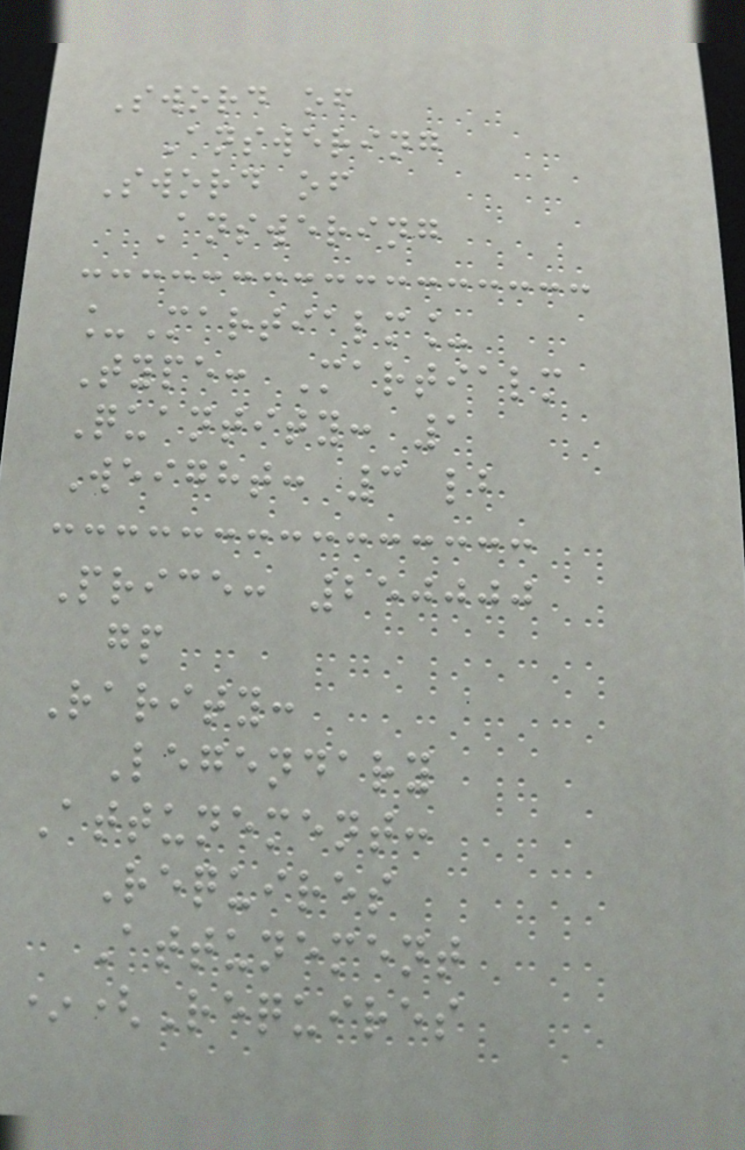Sword of
Answering
Sword of
Answering
_Martialm_
Type: Martialm
Quantity: 1
Weight: 3 lb
Price: 250000
gp
Rarity:
Legendary
Attunement:
Requires
Attunement
*(Requires
